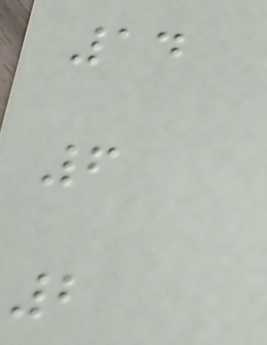14
6
2
